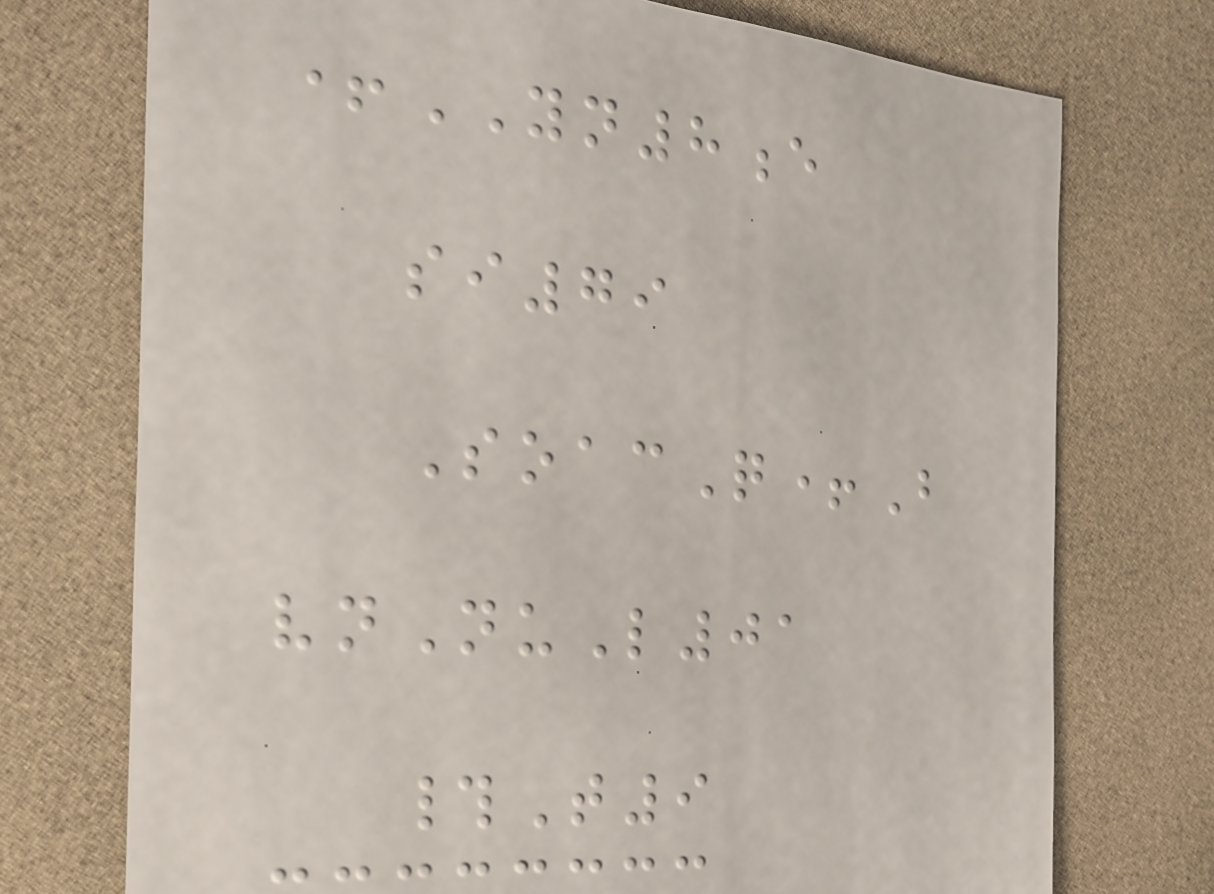+YN8e
si79
SoacQ+B
vnNuL01
#T9
